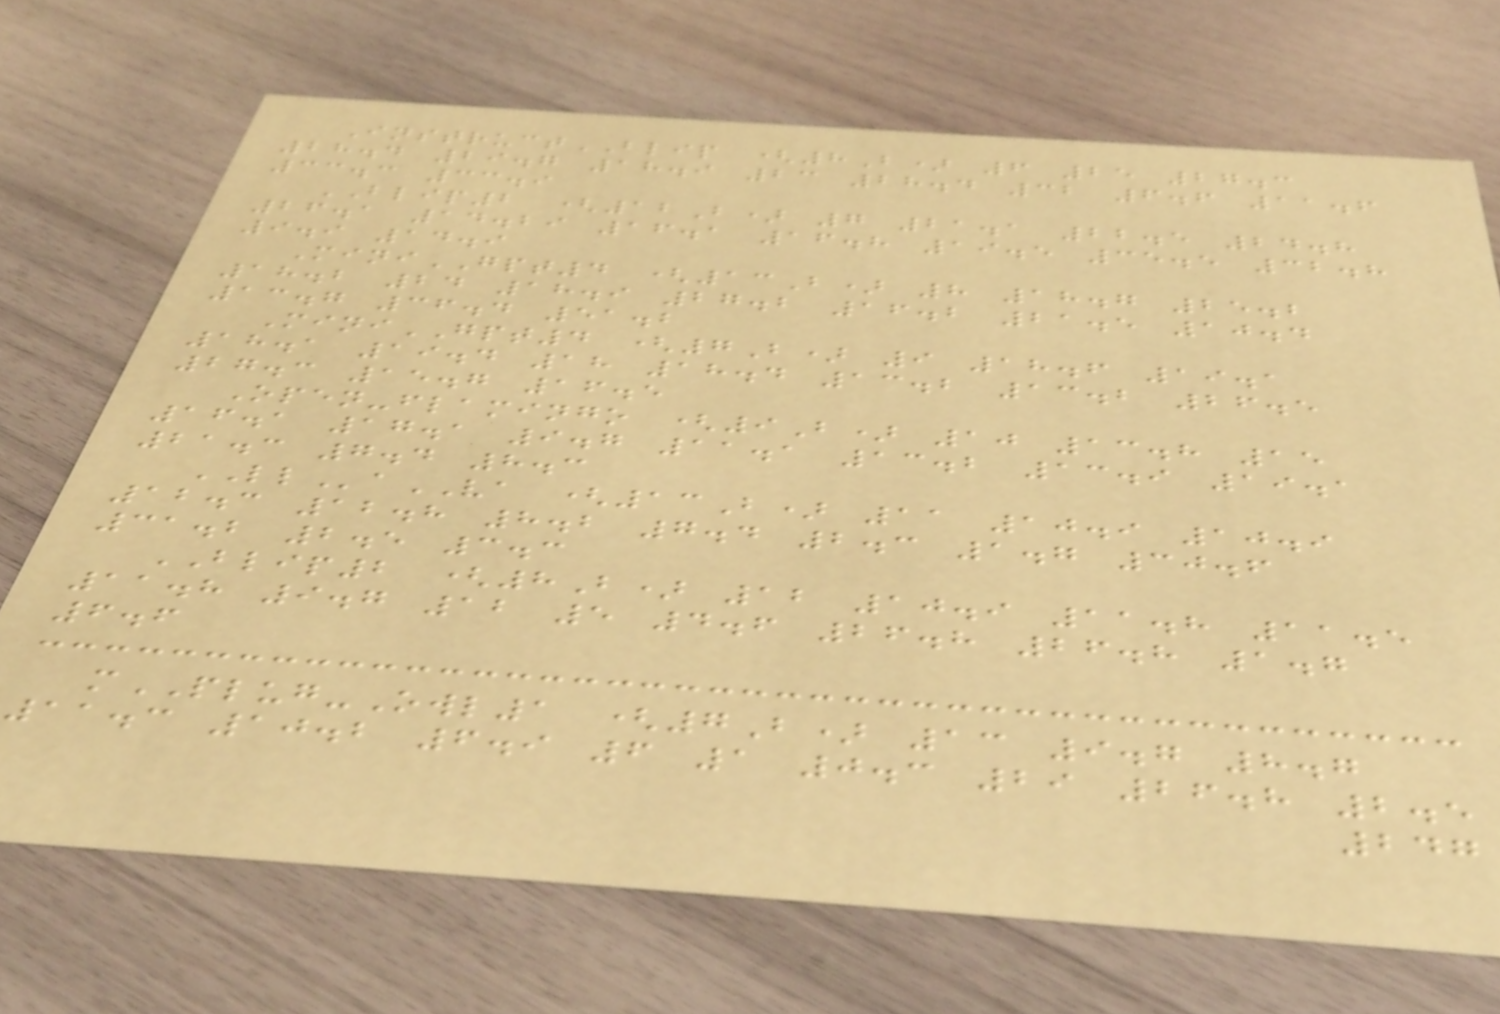InstructBLIP (8B) 6 25 27.3
28.4 29.7 18.9 23 28.4 32 6.6 11.6
33.3 33.9
BLIP2 (12B) 7 21.1 22.5 24.8
26.1 14.29 16.1 16.8 19.5 35.5 32.8
9.9 14.9
MiniGPT4 (13B) 8 18.7 25.2
18.2 24 18.9 27.2 16.2 21.5 10.4
13.7 36.4 51.2
MiniGPT4 (7B) 9 18.6 19.1
18.1 19.4 18 18.4 13.2 13.2 26.5
27.3 15.7 16.5
Open-flamingo (9B) 10 13.8 15
16.1 17.1 9.7 11.1 13.2 13.9 19.1
21.3 7.4 8.3
LLaVA (13B) 11 10.9 10.9
12.3 12.8 8.2 7.4 2.3 1.7 30.6
31.2 2.5 3.3
BLIP2 (8B) 12 10.9 11.8 11.5
11.8 9.7 12 5 4.6 26.8 26.8 1.7
6.6
mPLUG-Owl1 (7B) 13 9.7 8.7
11.3 10.2 6.9 6 1 0.3 29 26.8 2.5
247
